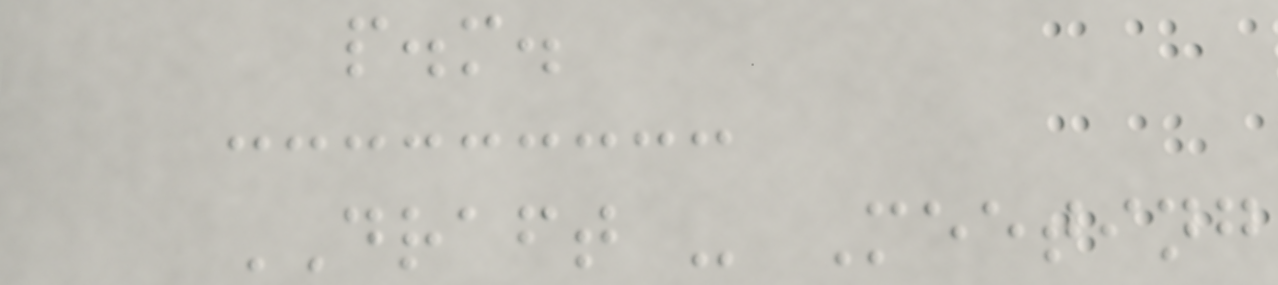p.m.
DRAFT - Meeting
